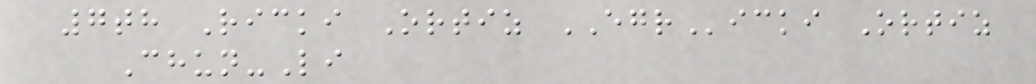7th Ricki Ortiz EGRicki Ortiz
Chun-Li
